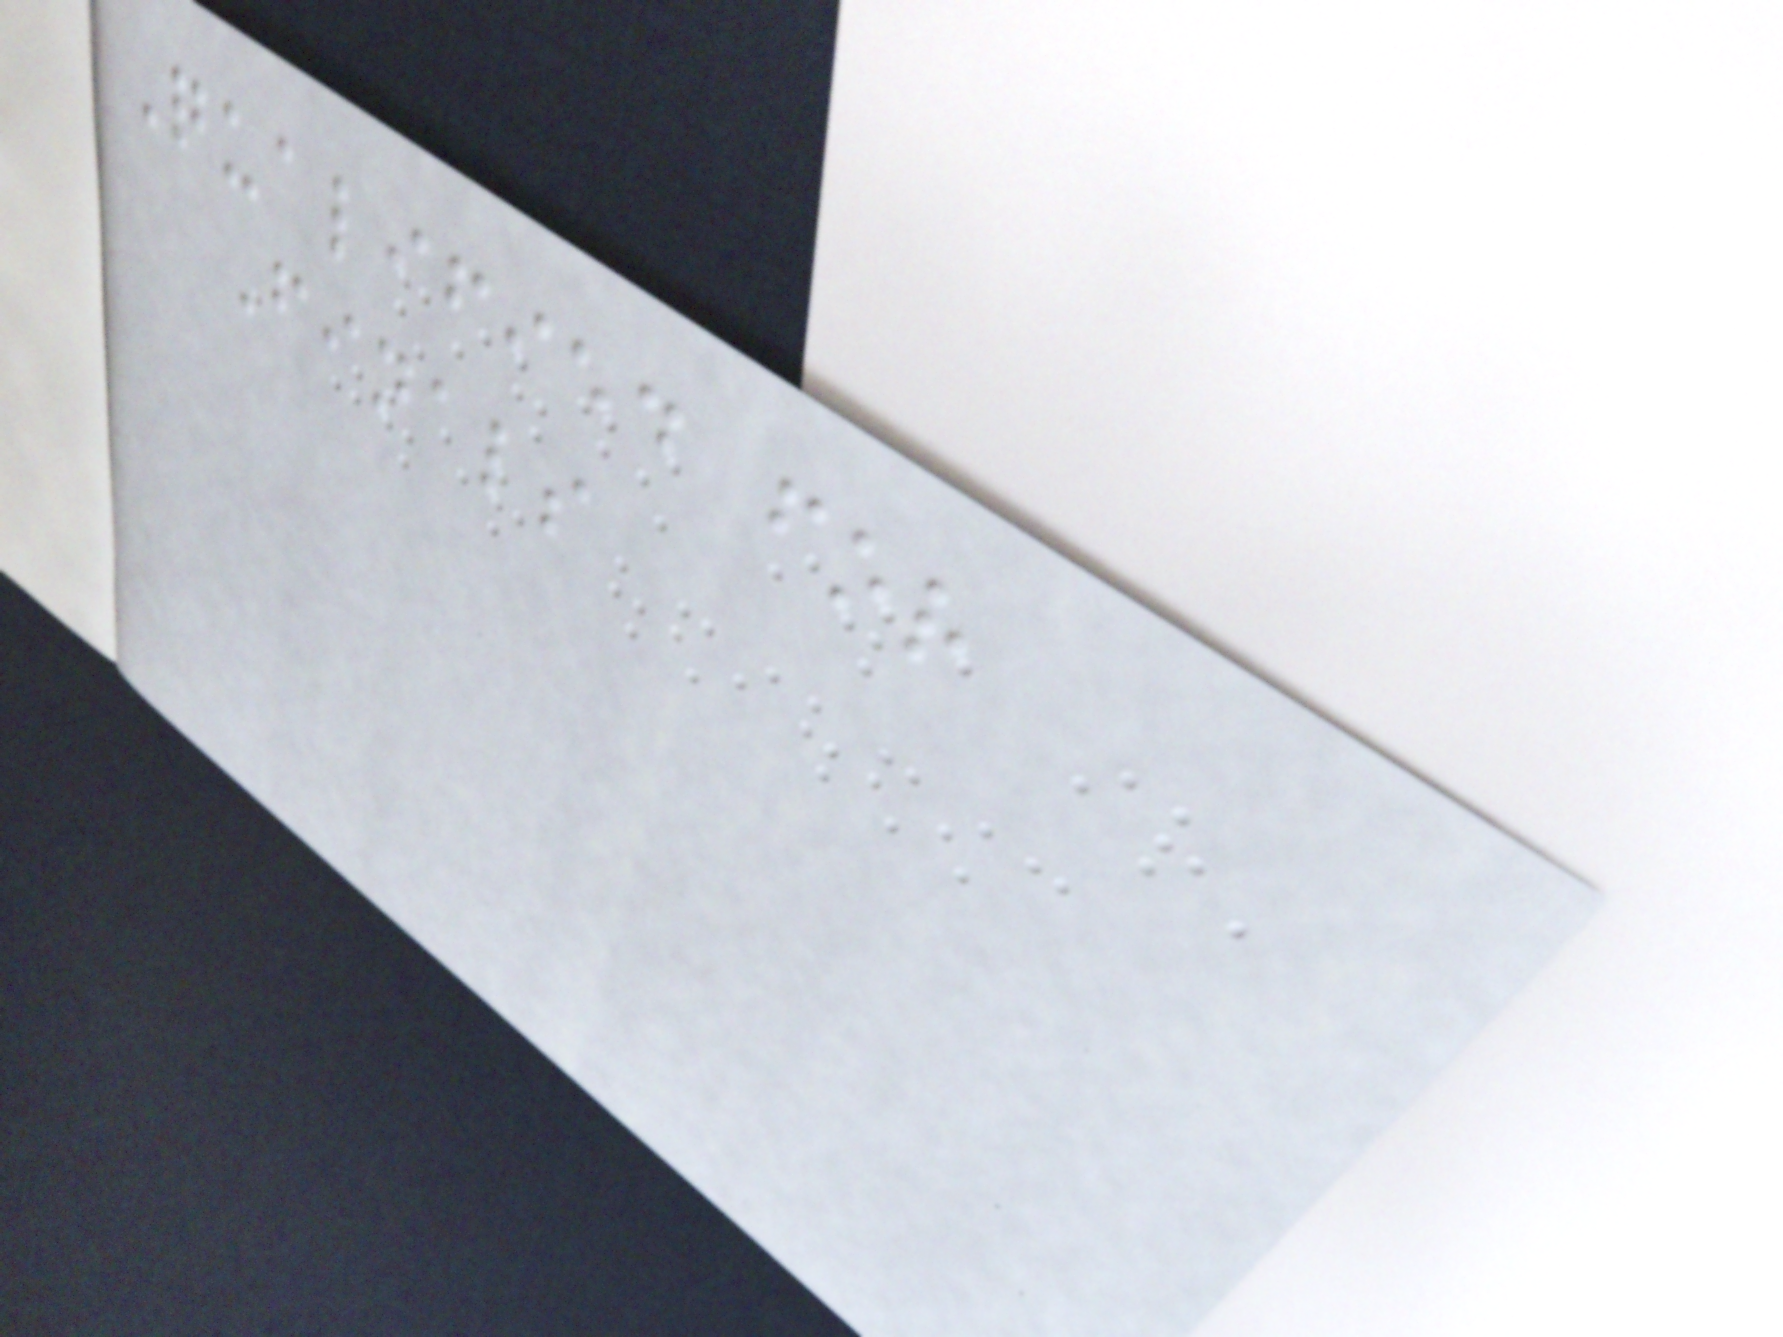Qualified for
Finals
